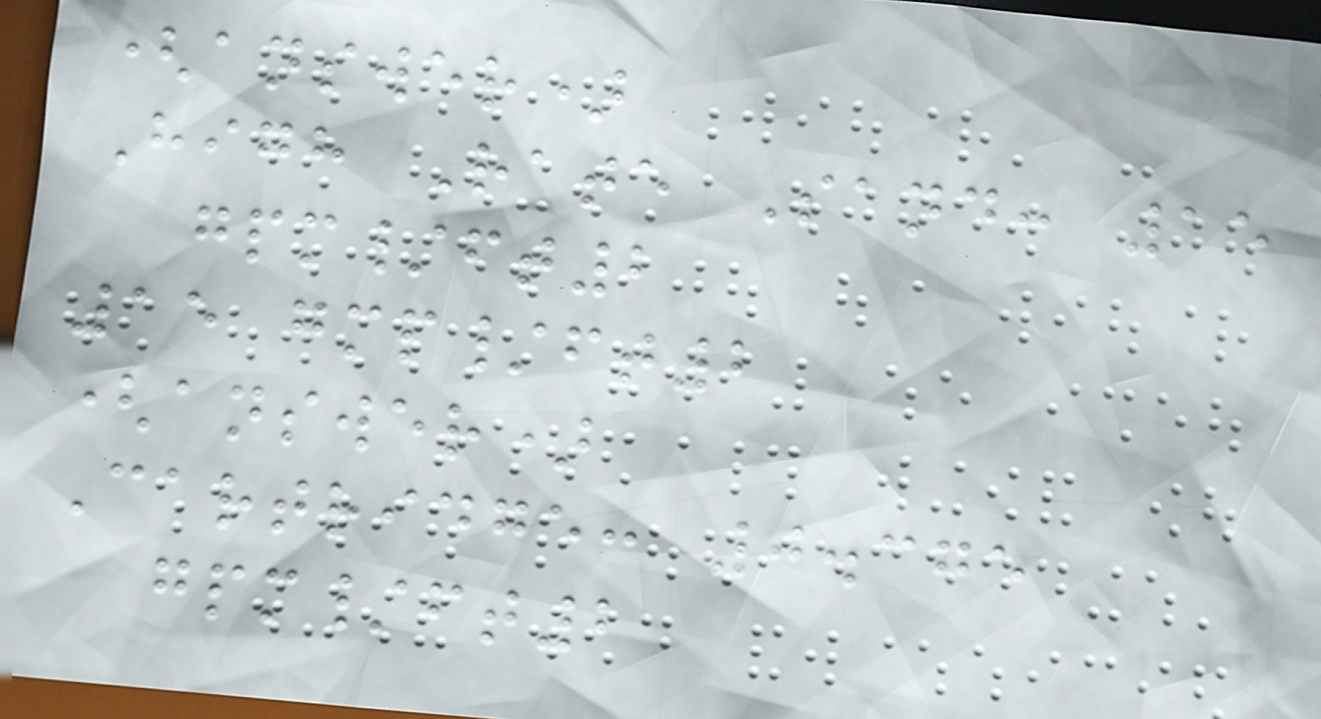(answer)
High Rate Sand: 15
gpm/ft2
15 gmp/ft2
(answer)
Cartridge: 0.375
gpm/ft2
